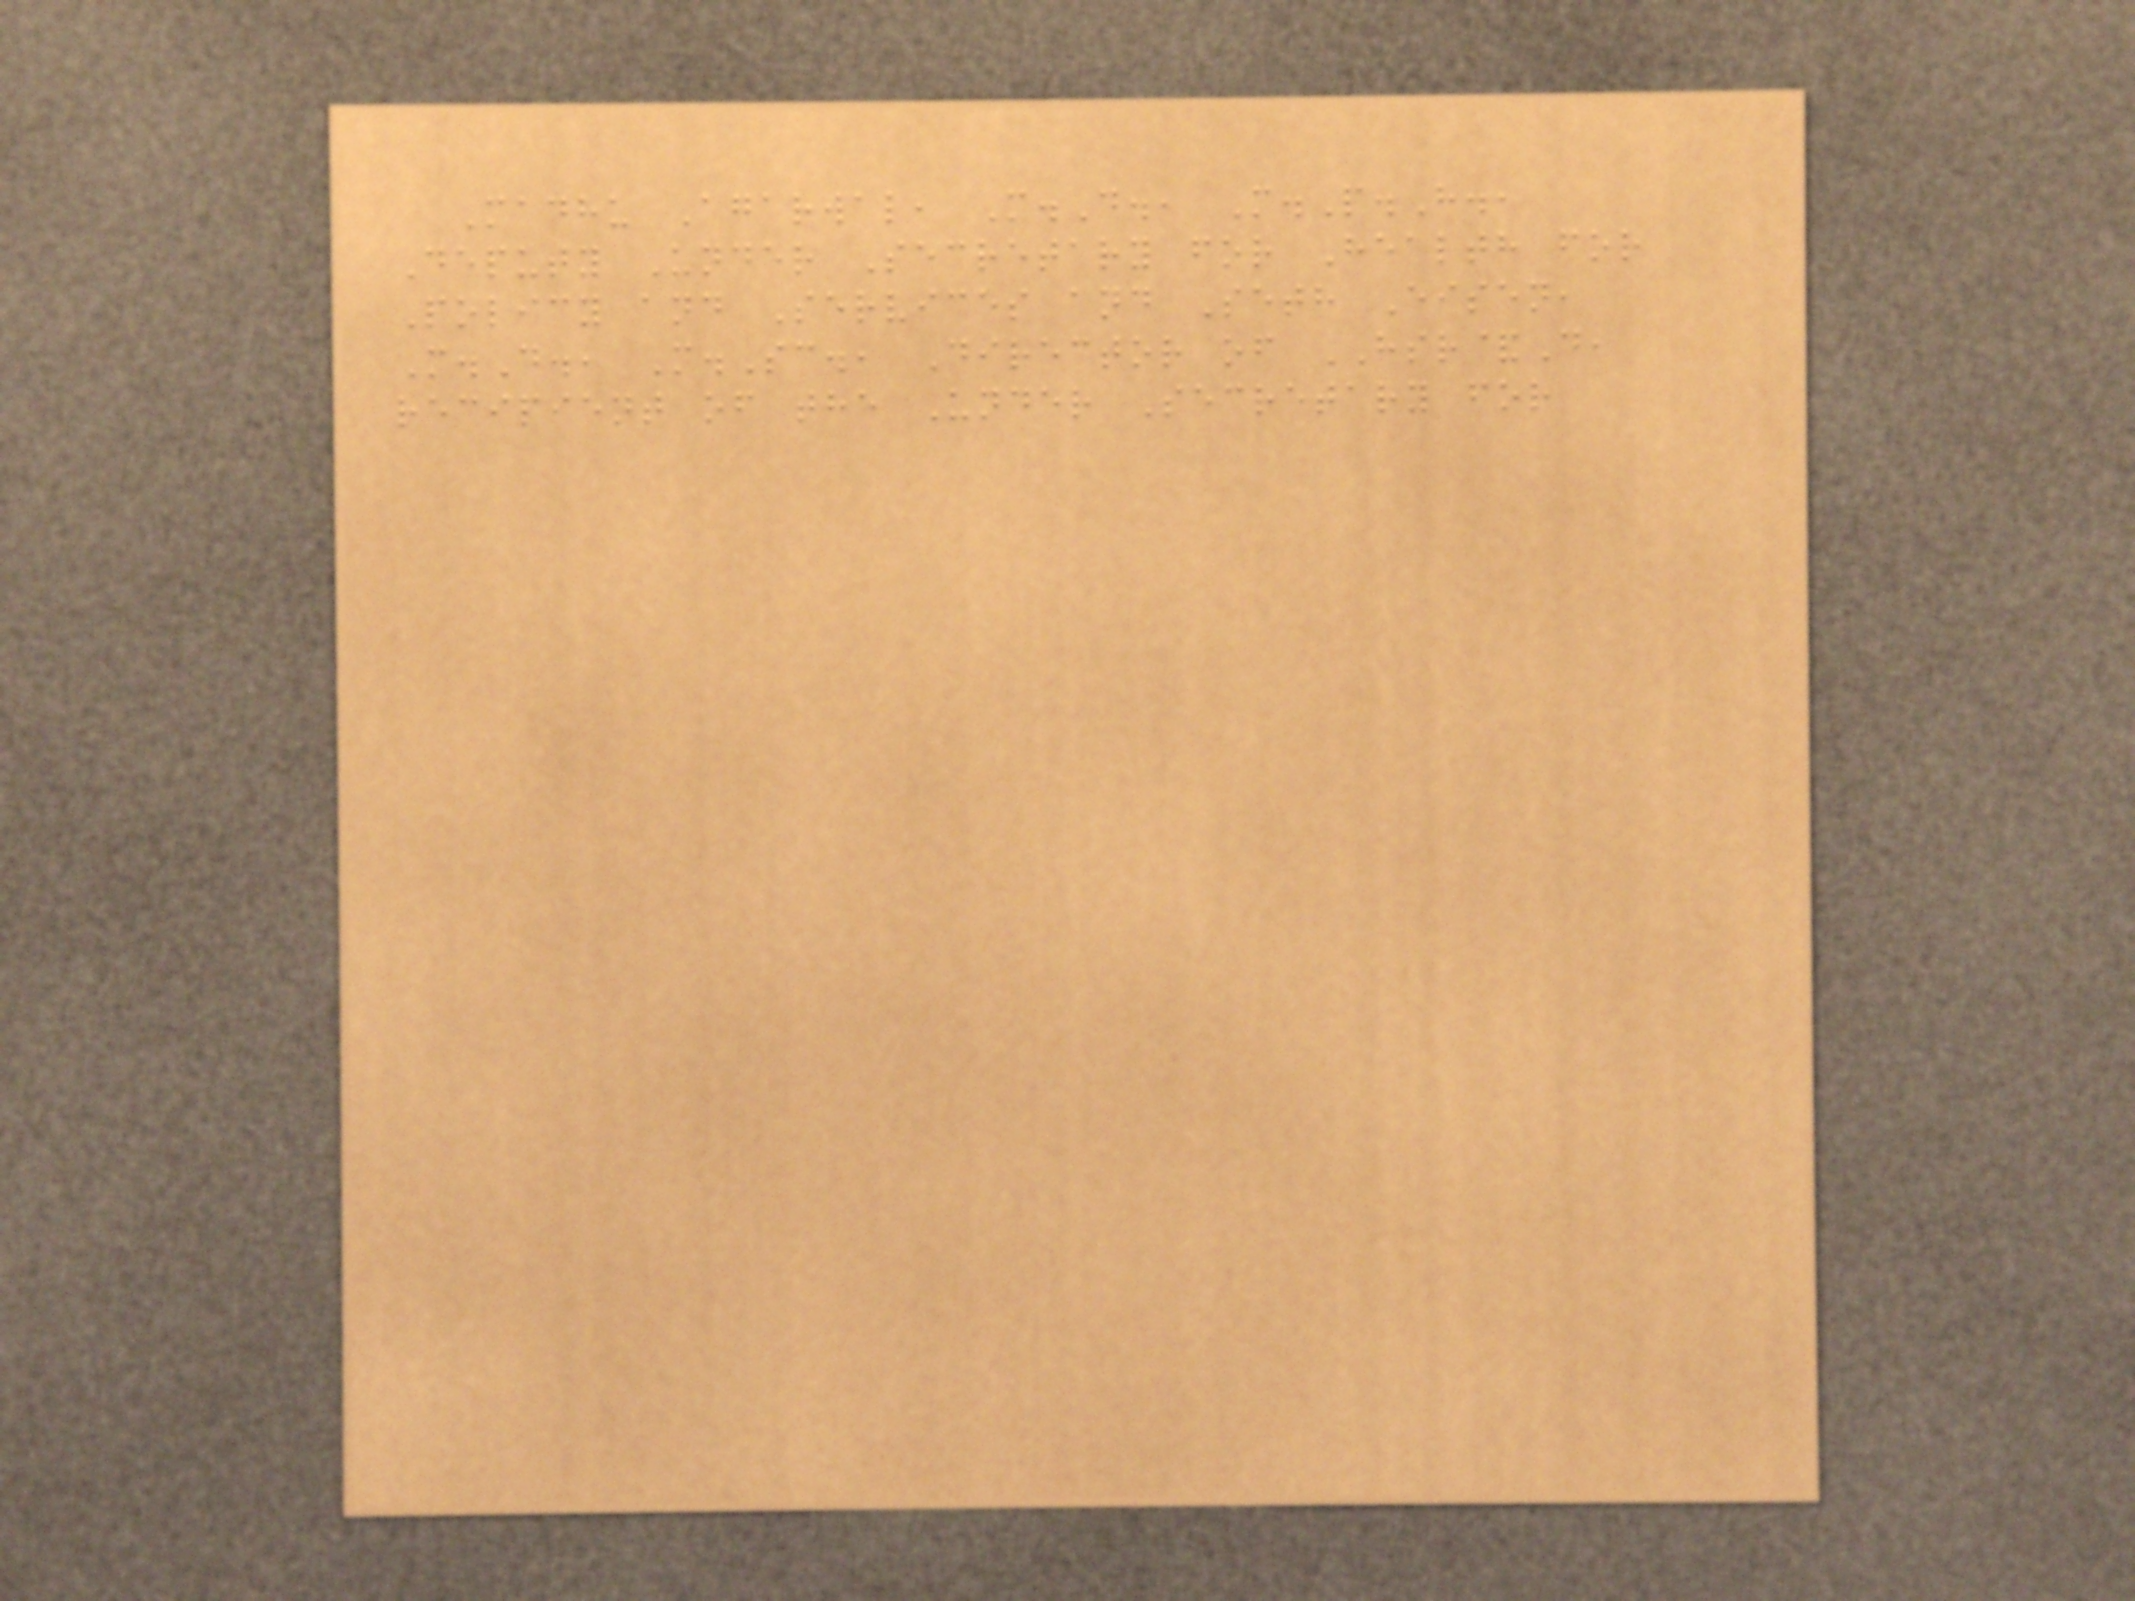Madhu Agarwal, M.D., M.P.H.,
Deputy Under Secretary for Health for
Policy and Services and Seth Eisen,
M.D., M.Sc., Director of HSR&D,
recipient of the Under Secretary for
